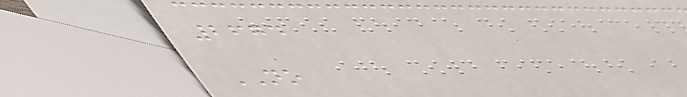2674
NO
